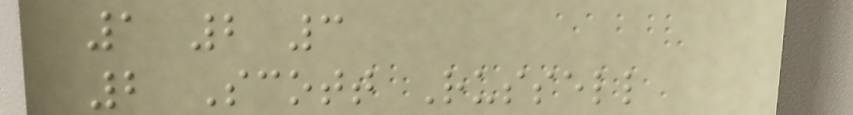1 2 3
2 Scott Russell
